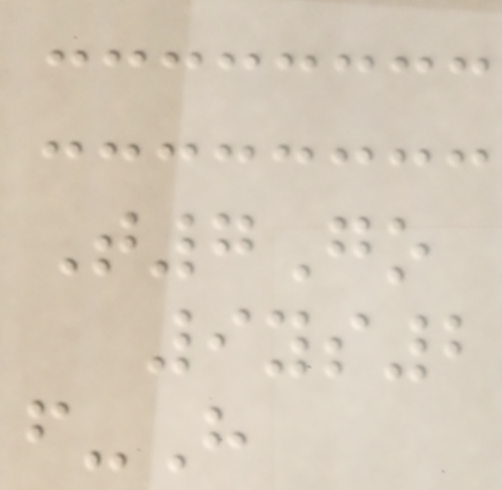T7Go
9ys2
f-H
